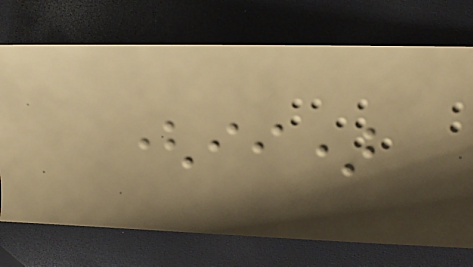(ii)
